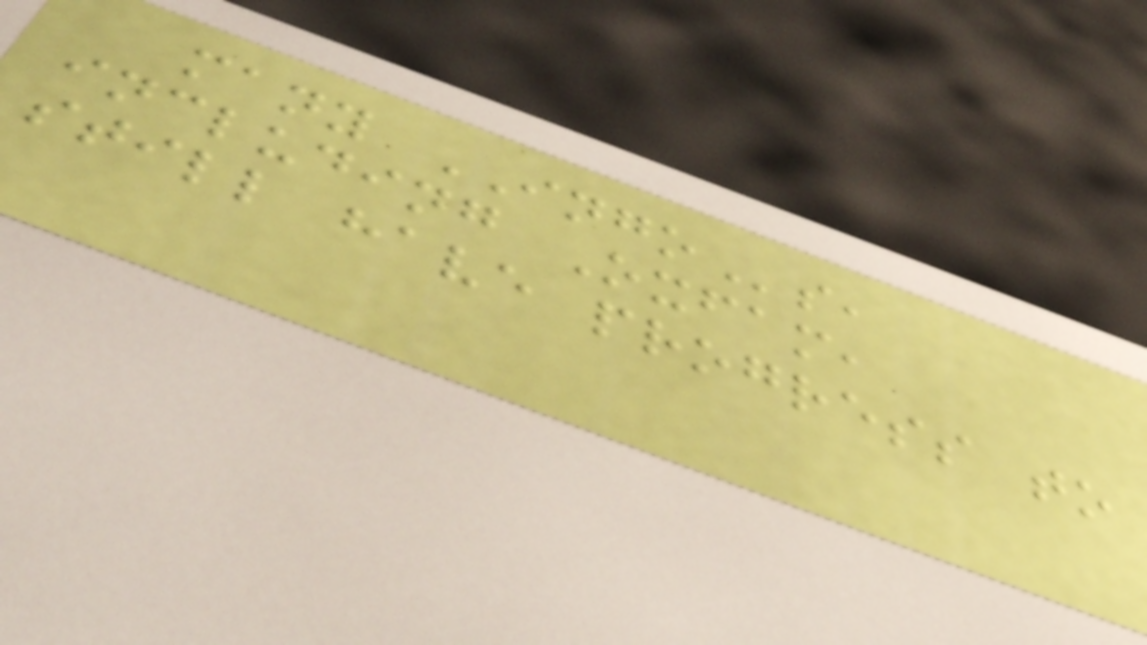many INGOs,
including Oxfam,
still have progress to
